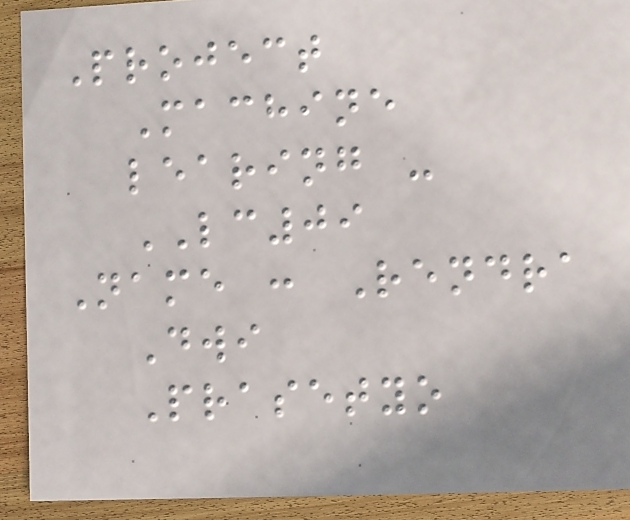Project
Machine
learing -
LC09
Name : Rendra
Dwi
Prasetyo
